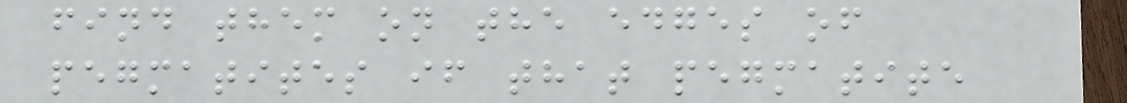find them on the edges of
pegmatites if that pegmatite
